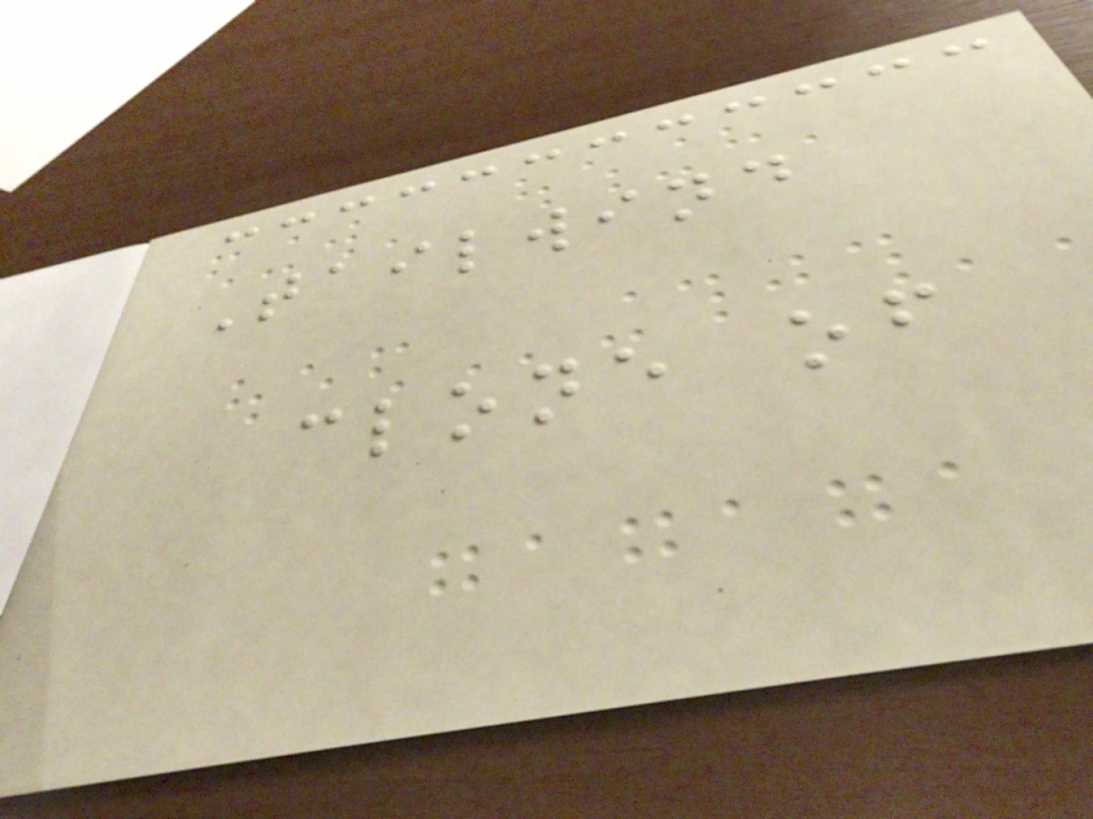Tailwind
clone of
